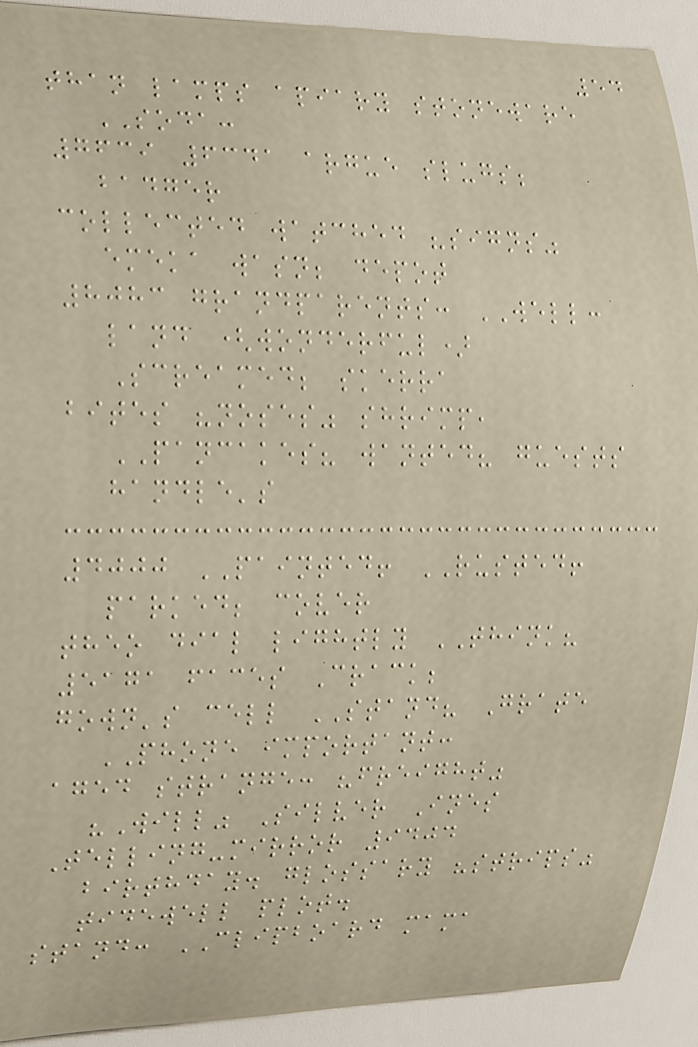54
than lamps apiary stoneware
SODA:
7639 6341 argue slugs;
badger
collected watched "signs"
emeka wasn; depot
8083 grandparents: WELL:
land (wonderful)
Screamed; skerra
bites "noses" shrimp,
PANCAKES? wanted? guests
handle's
4000 PAINTED! RUSTED!
parked; cover
theo dial lightly THINK?
5171 faces Crack;
gown's cell STAND? Grate
PHONE important:
aged strange: "freight"
"Will" Silver Ines
Telling-mirror 9404
birthday. glossary "strips"
tidewell plot.
stand: CLIPBOARD mama
